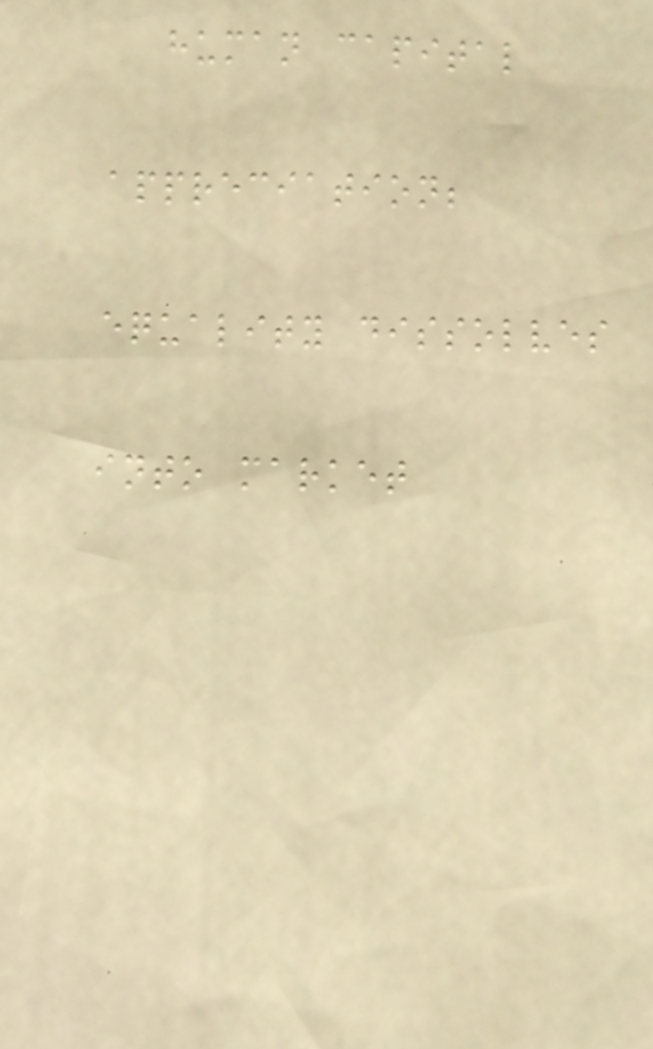human capital
appreciation;
equality dissolves
into market
